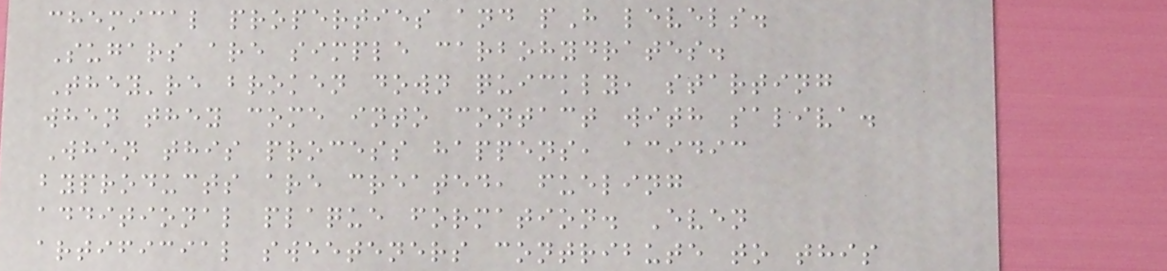chemical properties and pH levels.
Sugars are simple carbohydrates.
They're broken down quickly, starting
when they come into contact with saliva.
When this process happens, acidic
byproducts are created, fueling
additional plaque formation. Even
artificial sweeteners contribute to this
